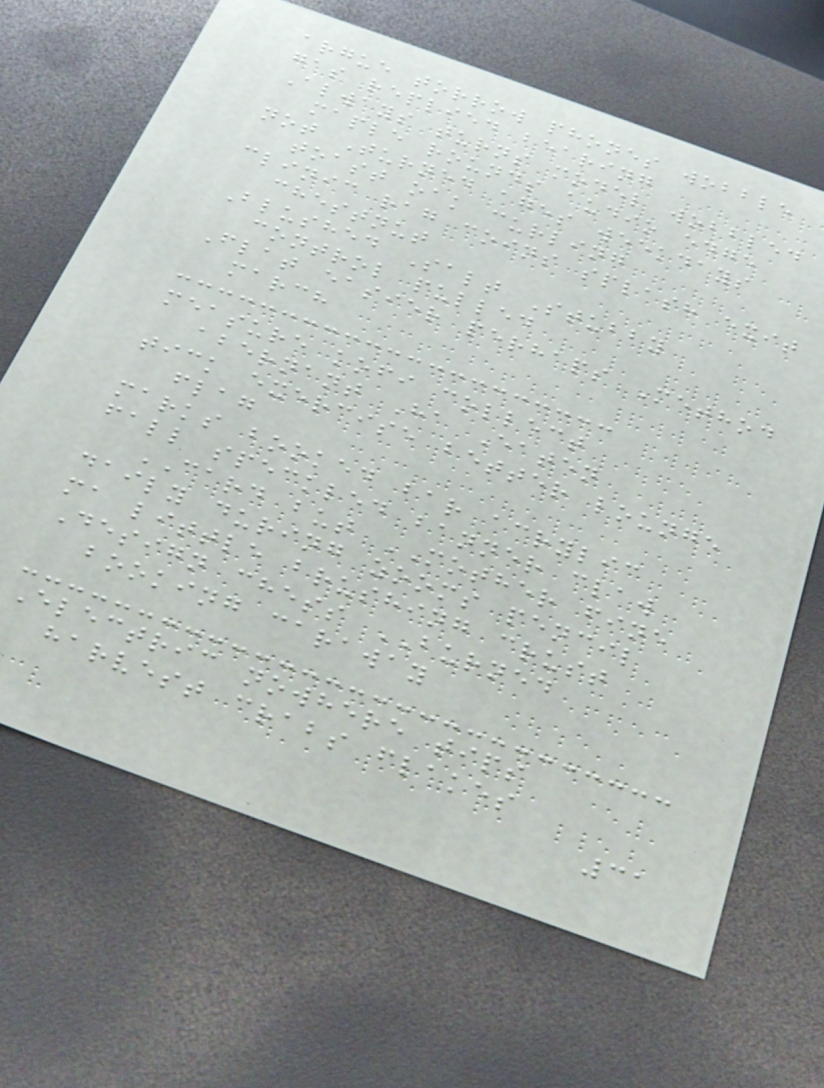argue torrow phones wobble
gas replied bearing
Always turns model wobbled
maple rounds audio edge
not Turned ages weekdays
toast oak curling
clinic rag coins splash exit
chestnut
Blushed Salt Stubby
control pulled
Flat easier perhaps Method
march
measure kofi collect
abernant Ha Eaten
tick exercise better lounge
flag
marks booked bar acrylic
fall speckled banner claw
CARD but MOTHER fine
daily during zooms pencil
ma little brushing crust
Design chess BURNED
booking caraway
Electric nowhere tips
harvest crabs flakes
31
